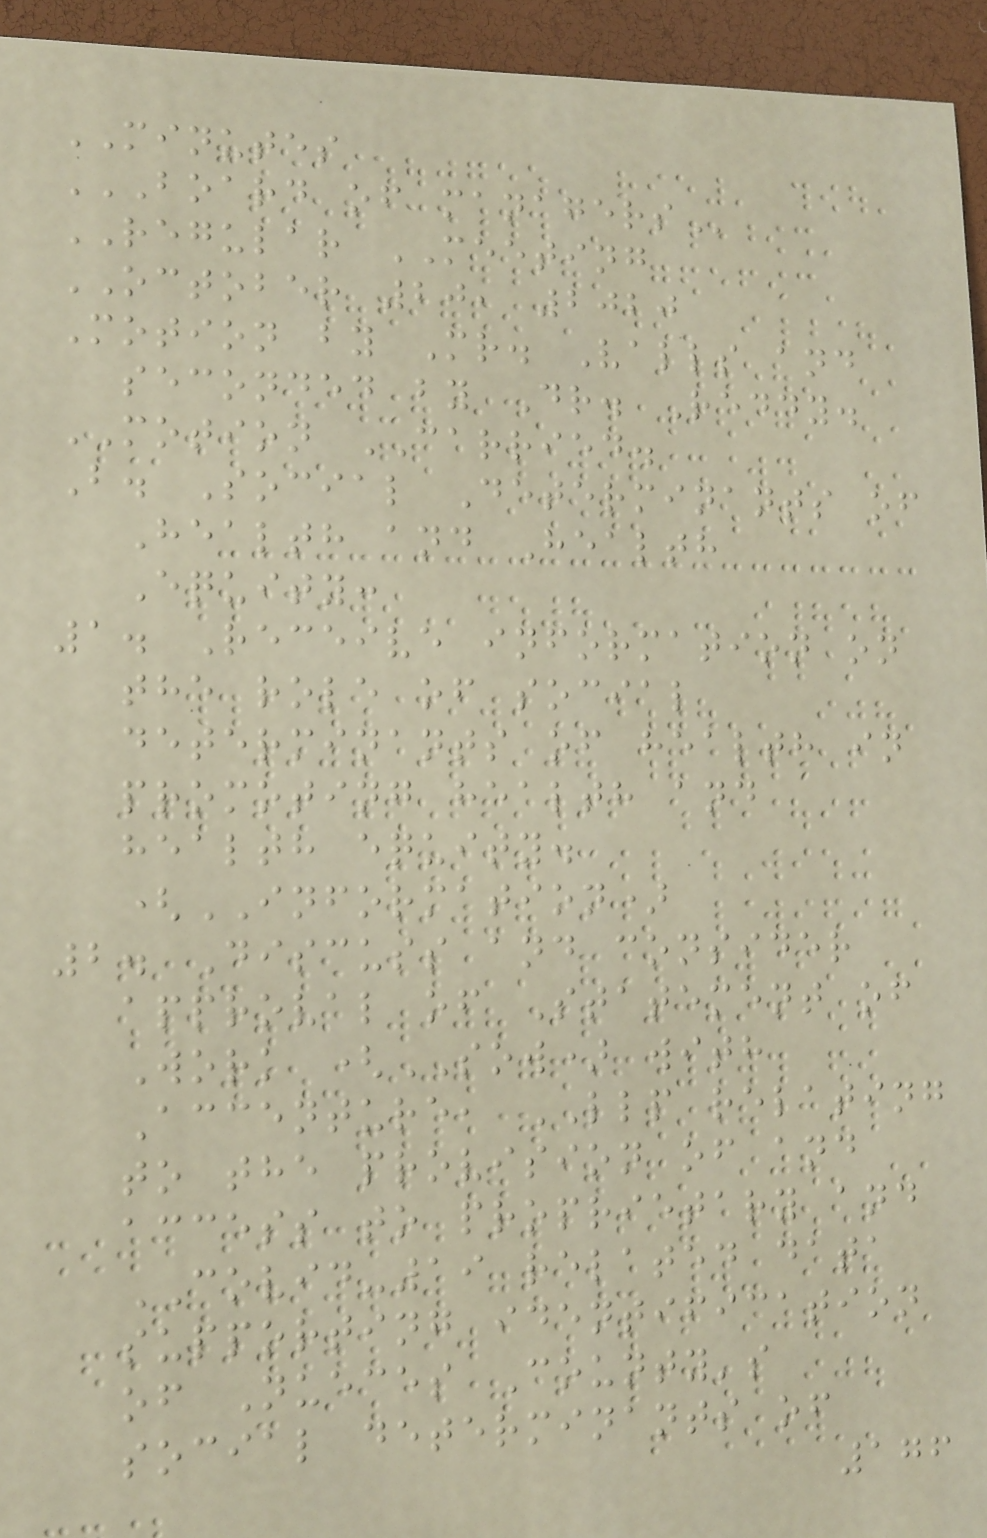MINUTES
BOARD OF MANAGERS
REGULAR MEETING
OCTOBER 20, 2020
Motion by Mr. Valls and
seconded by Dr. Reddy.
MOTION CARRIED.
B. Social Determinants of
Health and Health
Equity:
1. Receive information on
the role of social
determinants of health in
promoting health and
health equity.
(INFORMATION)
2. Discuss and consider
approval of Statement of
Work (SOW) with
Accenture, LLP relating
to the provision of and
access to proprietary and
COVID-19 related data
supporting identification
of Nueces County's
social determinants of
176
